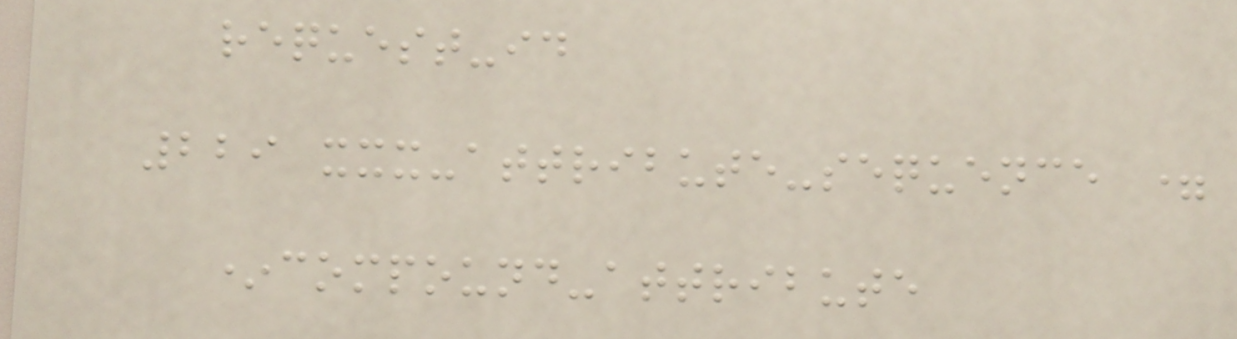request-id
229 xxx-attribute-sequence =
*compound-attribute
